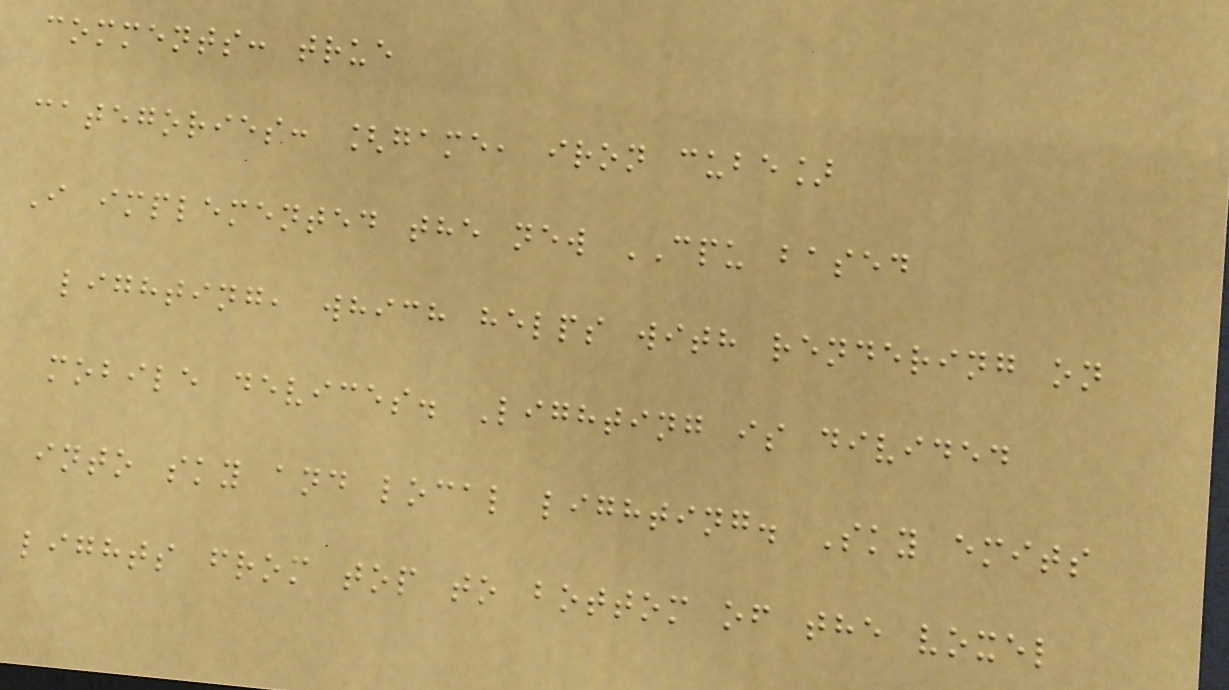comments: true
categories: [game, iron cube]
I implemented the new CPU based
lighting, which helps with rendering on
mobile devices. Lighting is divided
into sky and local lighting. Sky emits
lights from top to bottom of the voxel
